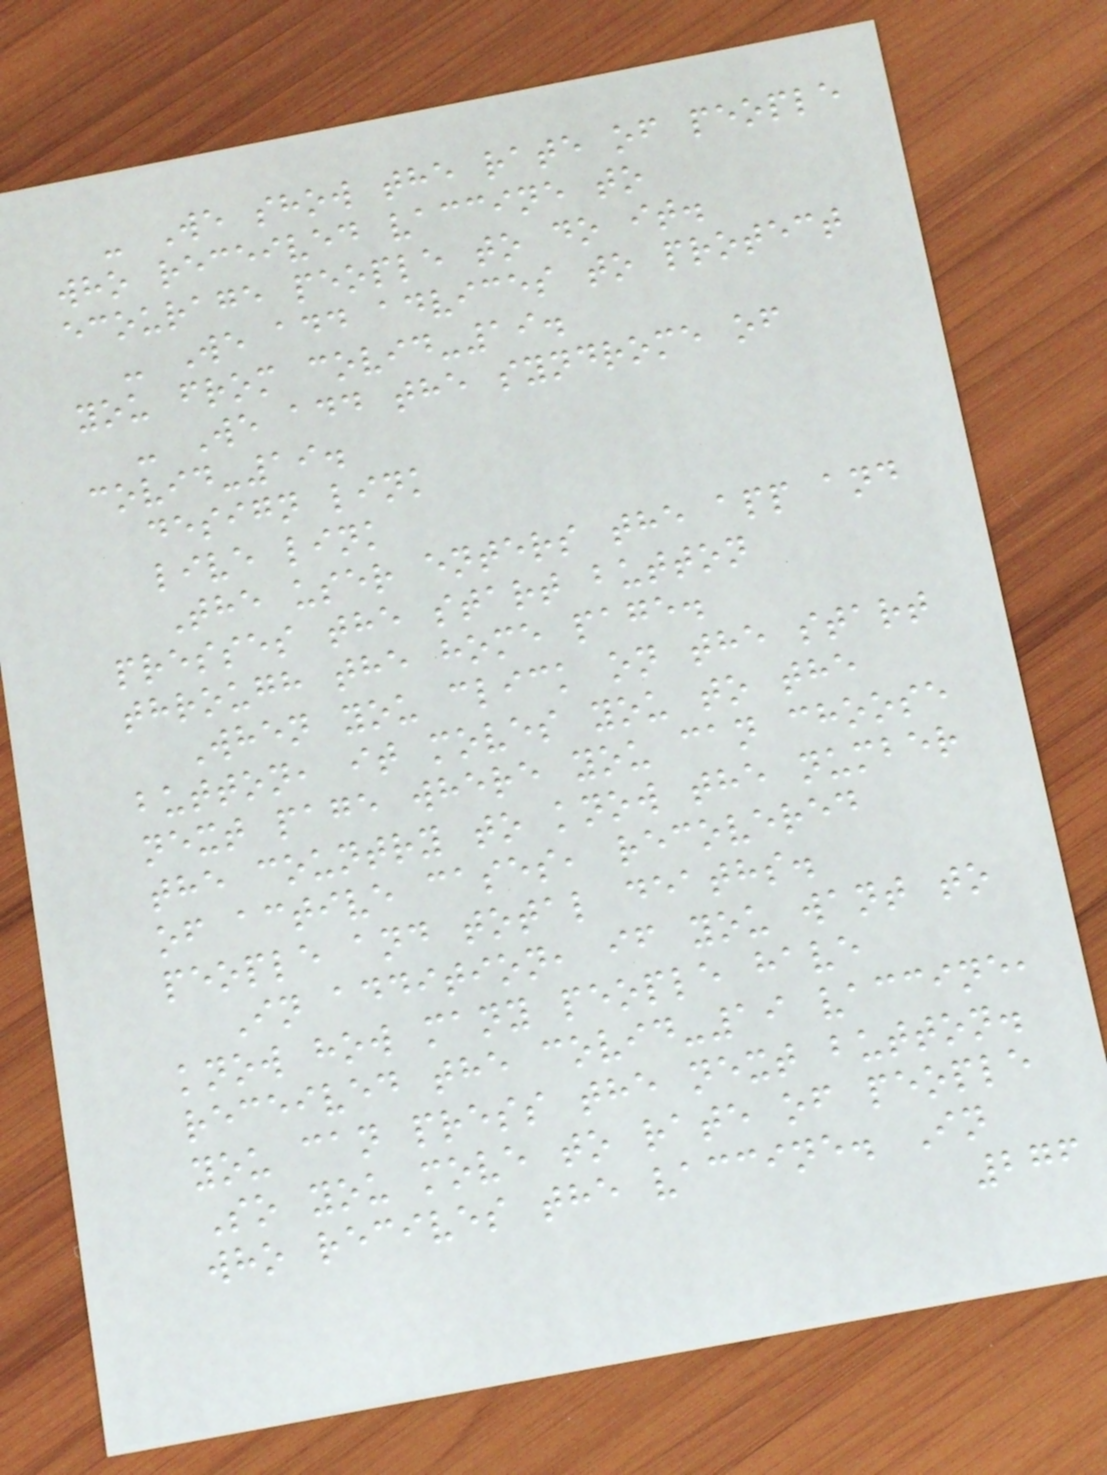- We show the rate of people
who received vaccine to
ecourage people to do it.
- We add advices to protect
you from covid-19.
- We add the syndrome of
covid-19.
design link
live link
The user enters the app and
presses the start button
through the home page.
When you click on the start
button, it moves you to the
next page where you can choose
the country to know the number
of active cases, recovered
people and total deaths.
In addition, if you want to
know how many people have
received the covid-19 vaccine,
you can press the next button.
So you move to rate of people
who recives the vaccine. In
276
